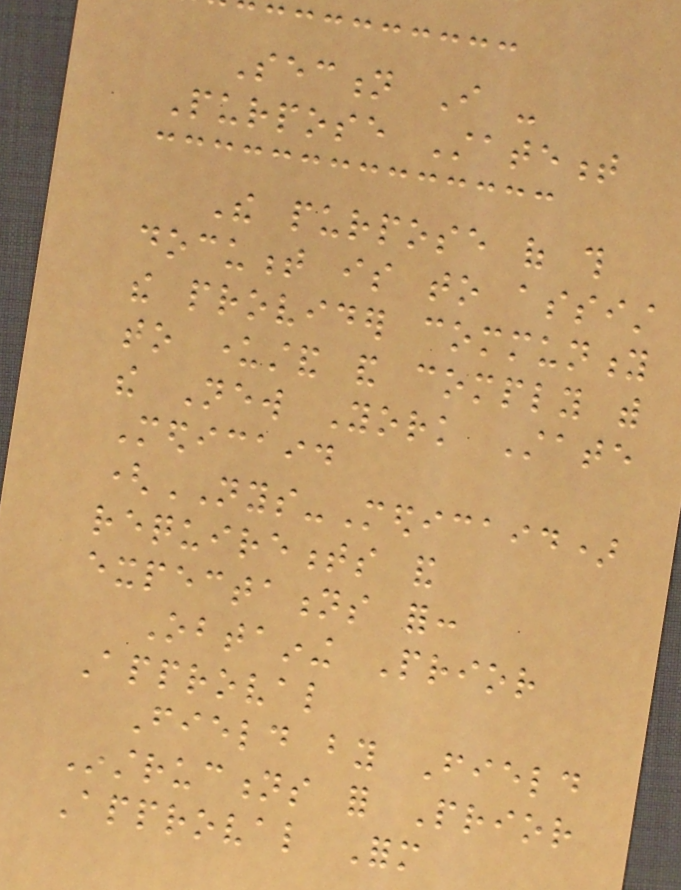Section I -
Purpose Statement
The purpose of this
document is to assist
the provider community
to understand and comply with
the New York State
Medicaid
(NYS-Medicaid)
requirements and
expectations for:
Obtaining Prior
Approval
Field by Field
Instructions for Prior
Approval Form
